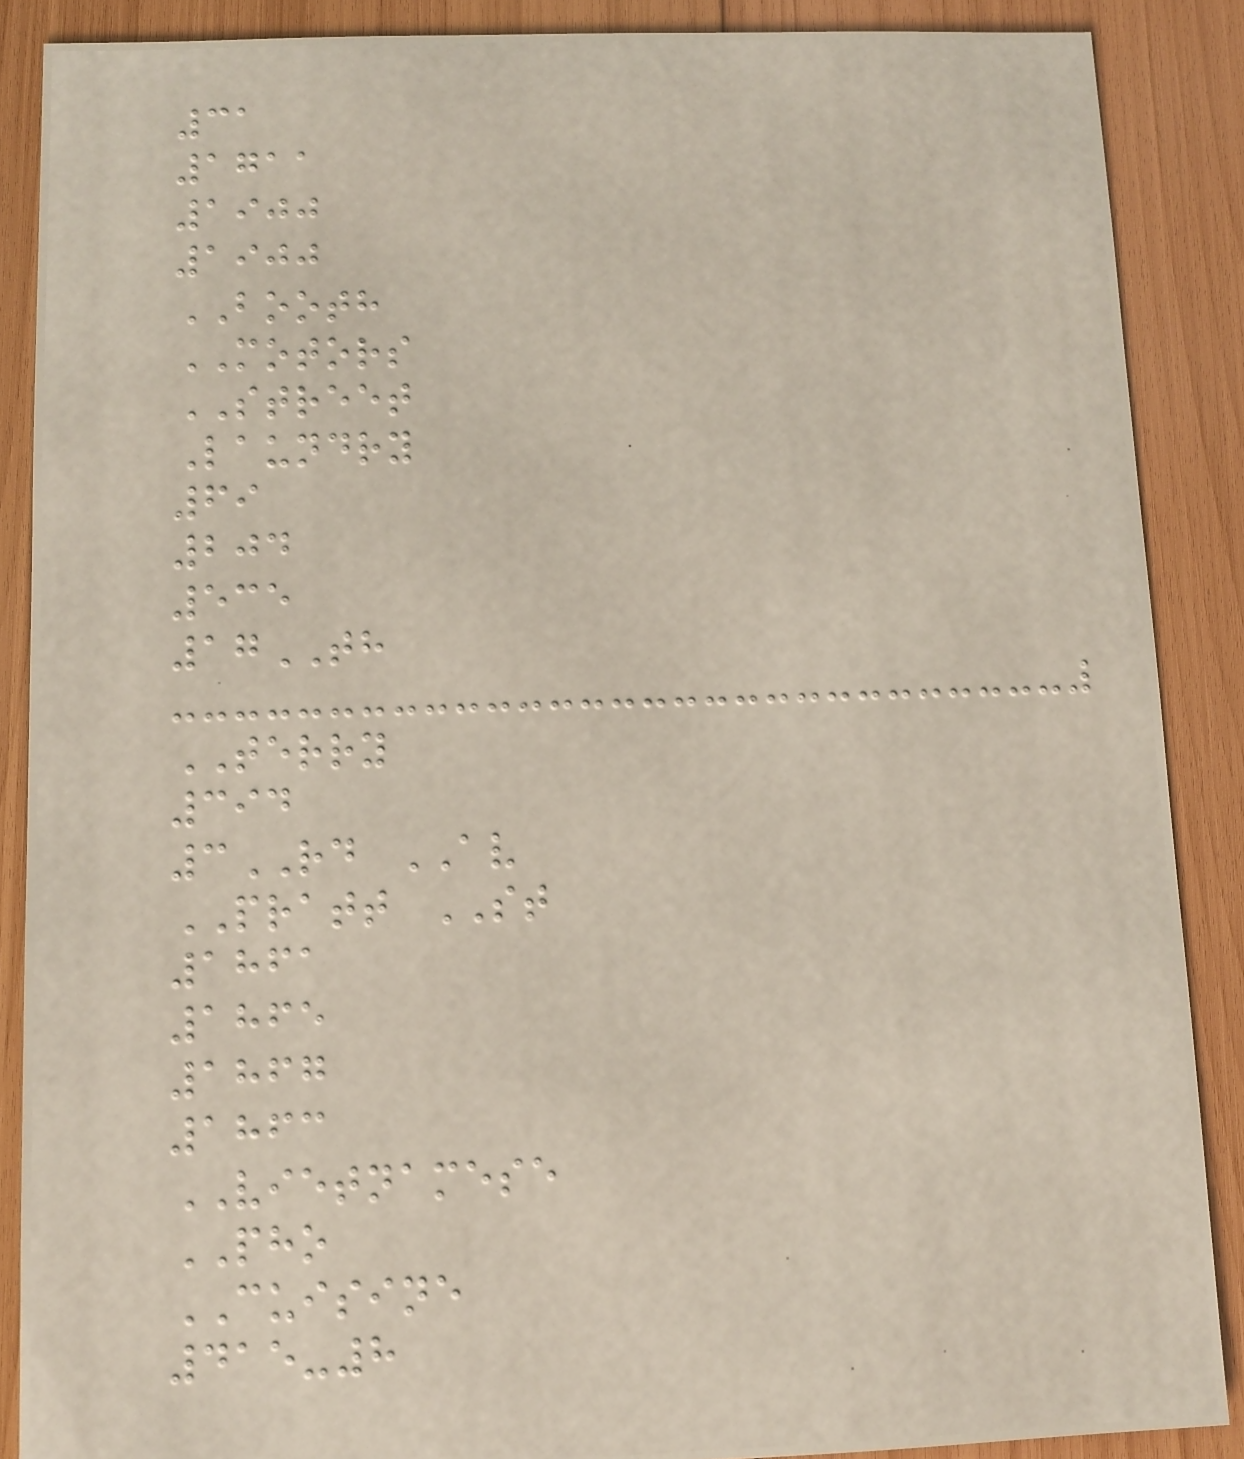31
1711
1900
1900
BOOTH
MOTORS
STREET
Laundry
69
204
535
17TH
TERRY
394
3RD AV
PRATT ST
1861
1865
1867
1863
VIETNAMESE
PHO
CUISINE
415-8
